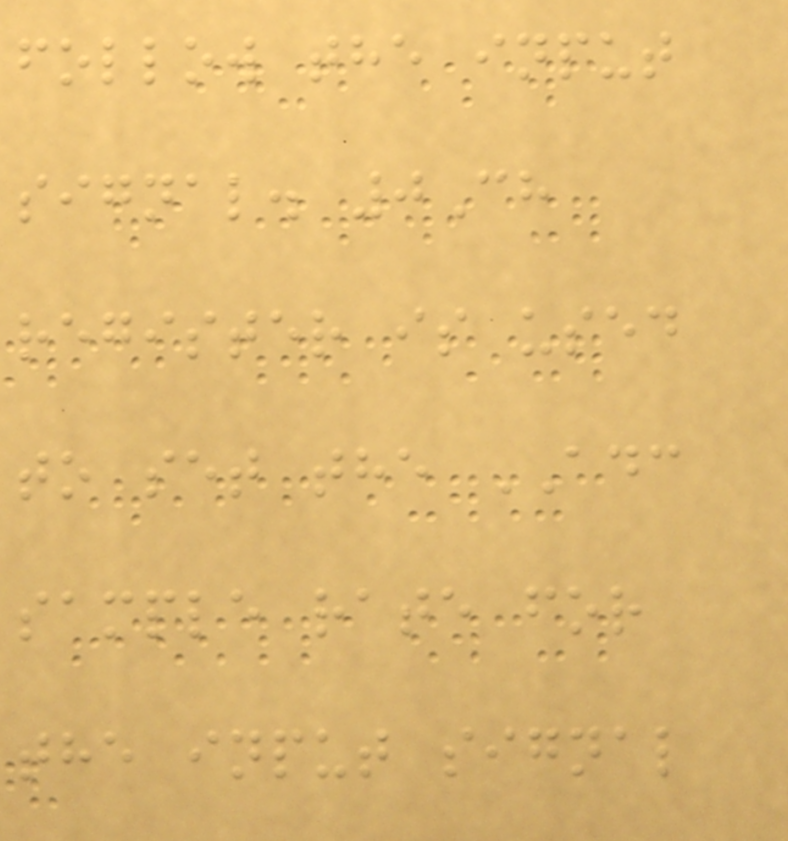follow the input
signal. 0Ch
register is used
to set the ADC
sample rate for
the input signal
